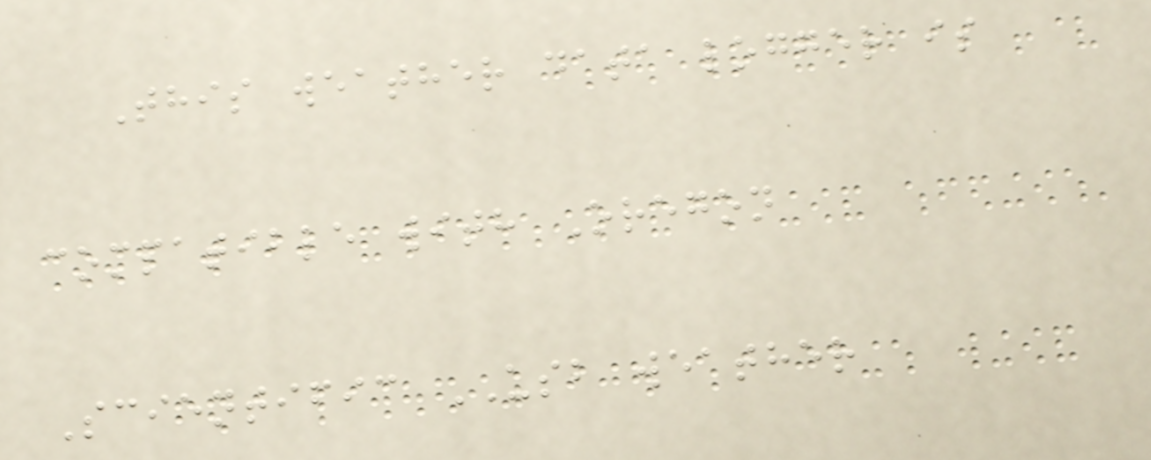This weather data logger is
compatible with Oregon
Scientific USB weather
